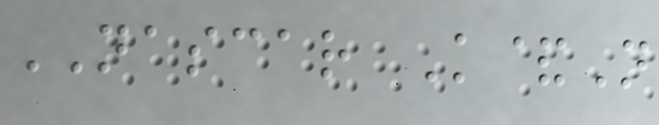NASCAR K&N
